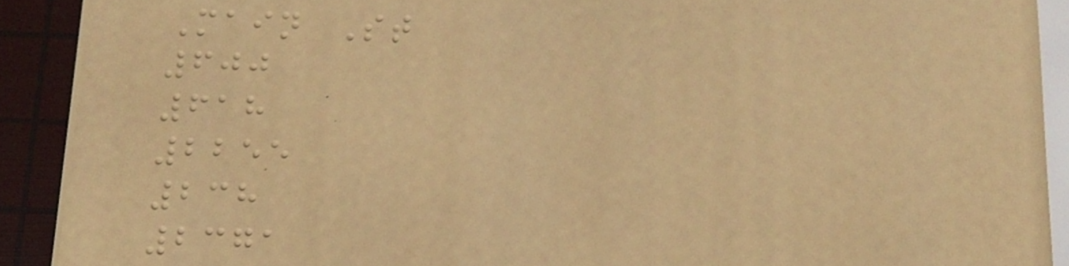Main St
600
618
2255
238
2371
